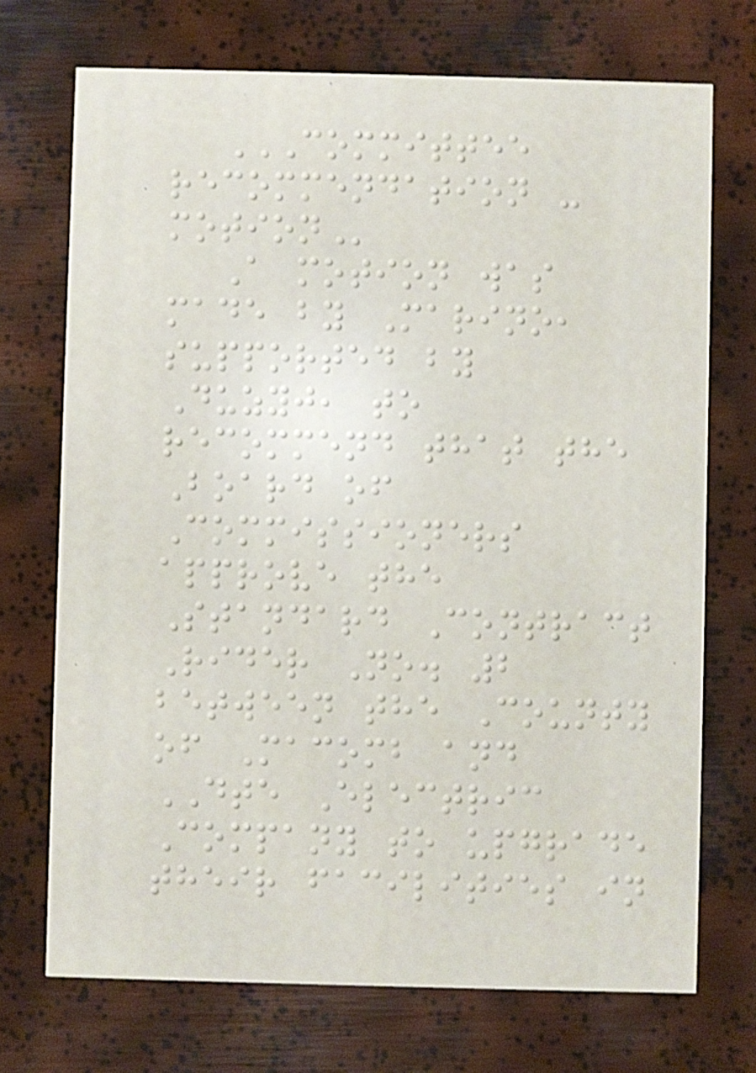COMMITTEE
RECOMMENDATION -
MOTION
A motion was
made by Marino,
supported by
Duzyj, to
recommend that the
Board of
Commissioners
approve the
Standard Contract
Rider No. 2
between the County
of Macomb and
DTE Electric
Company to upgrade
their facilities in
